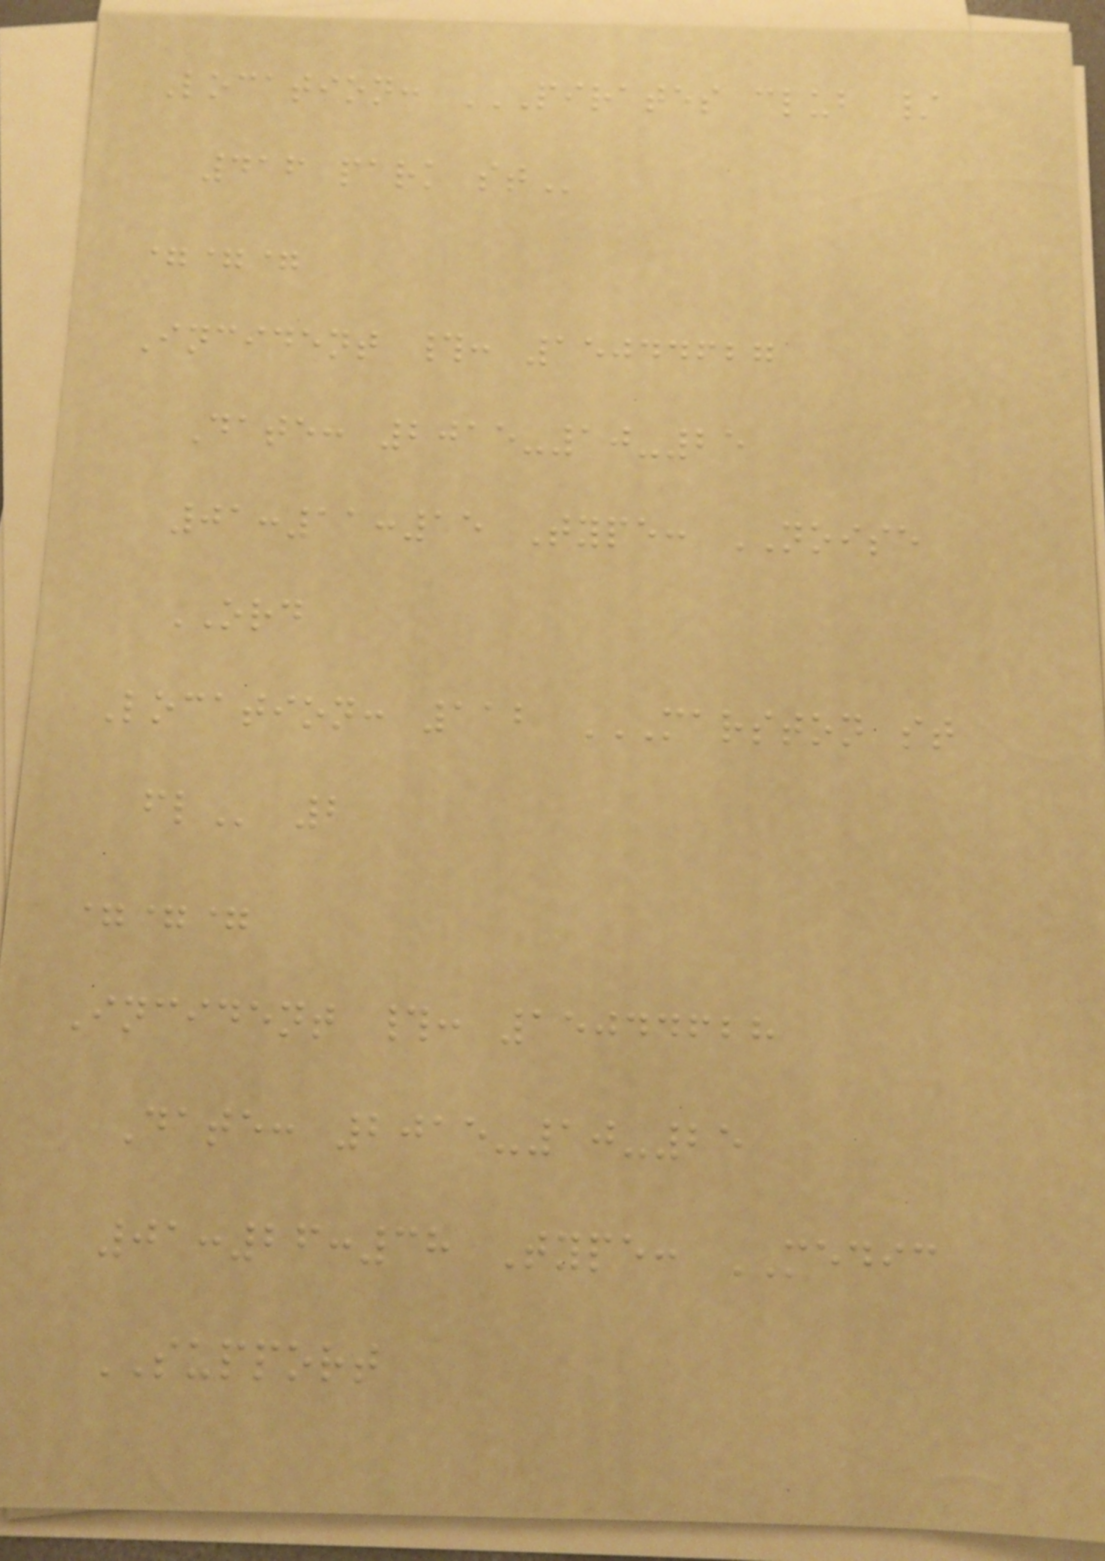Location: PIRATES CLUB /
416 PARK ST
===
Incident #: 15044627
Date: 2015-10-25
01:11:15 Type: NOISE
ORD
Location: 112 MARSTON ST
FL 2
===
Incident #: 15044628
Date: 2015-10-25
01:26:38 Type: MEDIC
SUPPORT
